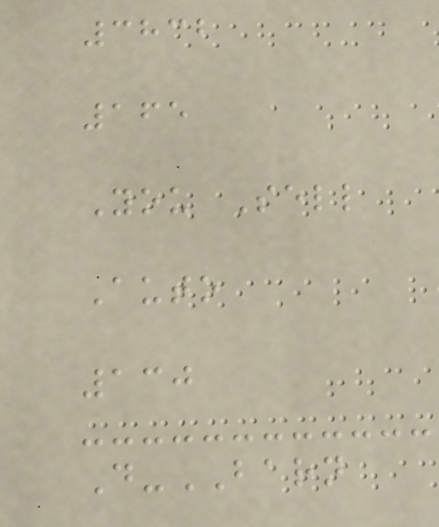3832
165
You Sell
Auto
130
D-BARN
